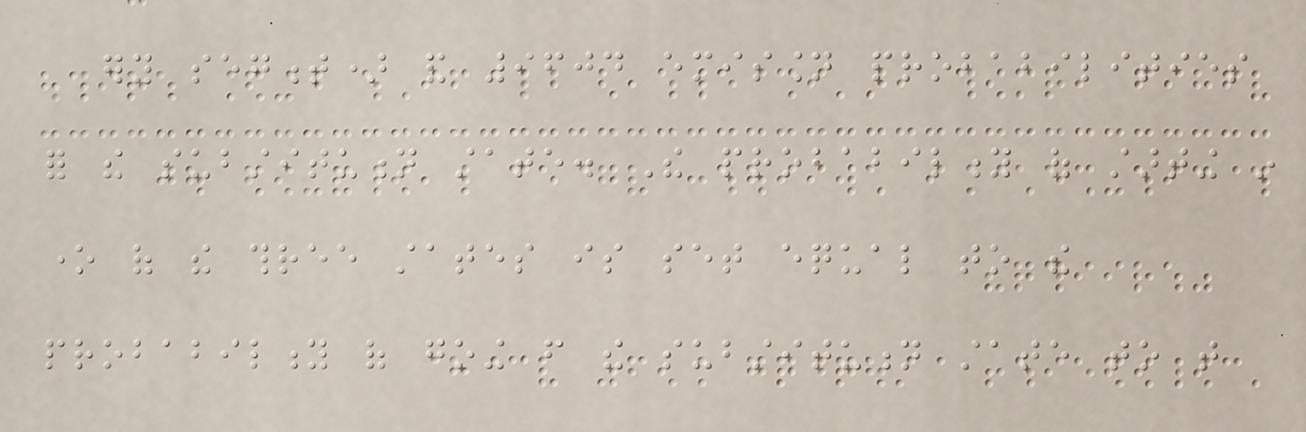ery segment) and 9604 emission probabilities
for the substitution state. The probability of starting in
one of the three states is set equal to the
probability of going from the substitution state to that
